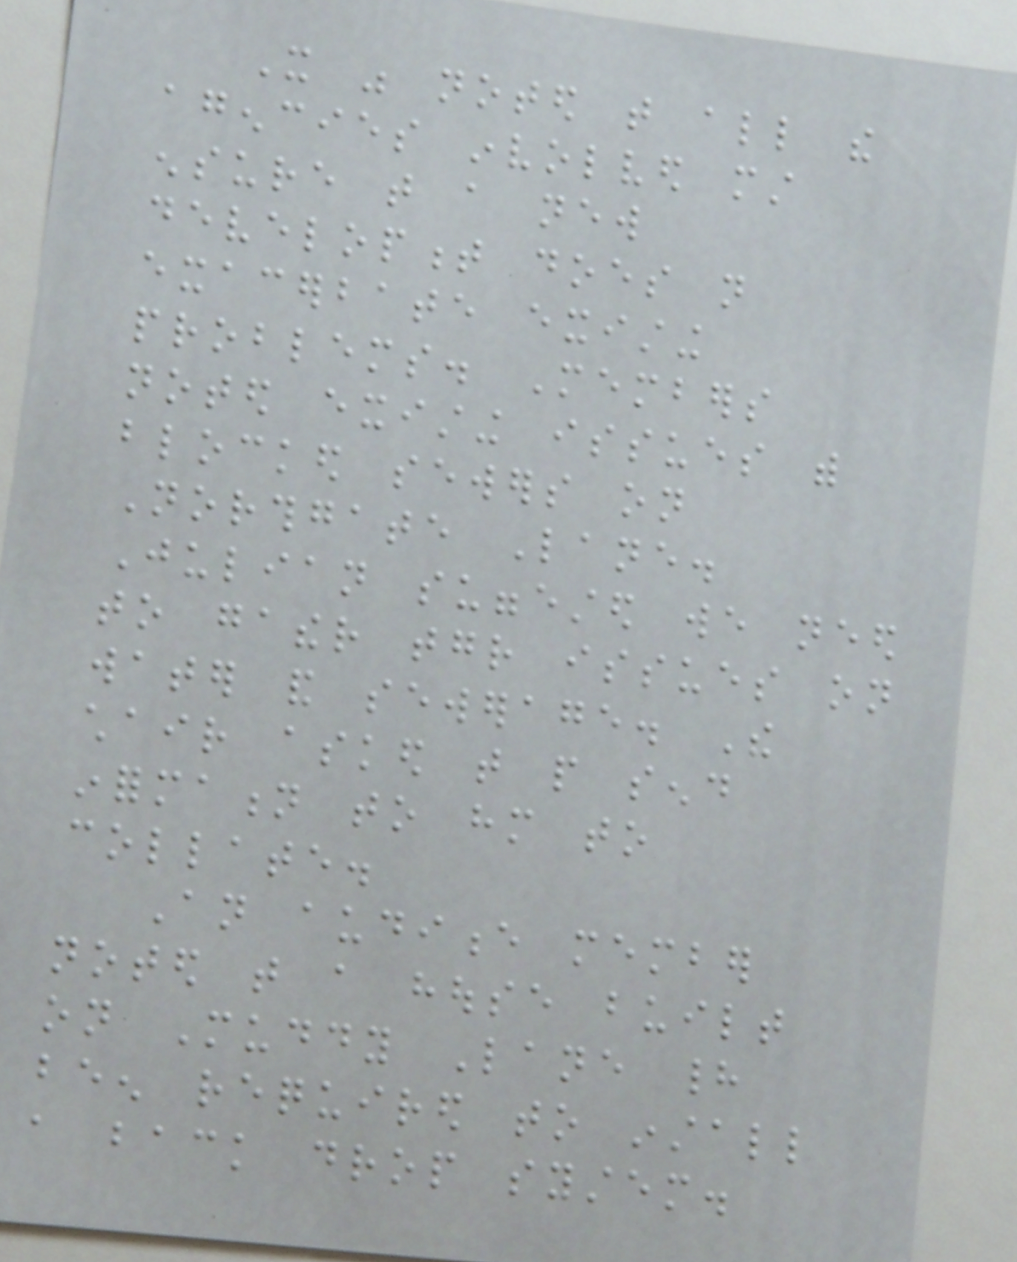It was noted that all the
agencies involved must
ensure that a new
development does not
exacerbate existing
problems. Members
noted existing issues with
blocked sewers on
Northgate Lane.
Julian suggested we need
to gather together issues on
water and sewerage. The
chair asked that people send
information to him to
collate.
An audience member
noted that a house built
on Muddy Lane had
been required to install
a back drop system.
